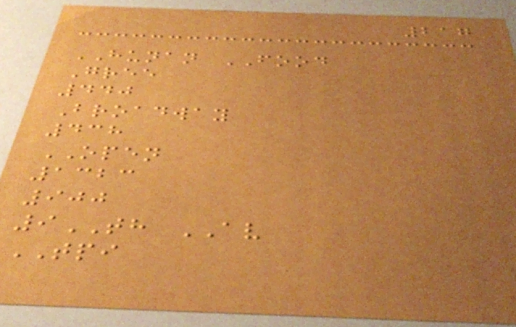217
HUNAN FOOD
Gree
440
Broadway
438
OPEN
1323
900
9TH AV
TPI
